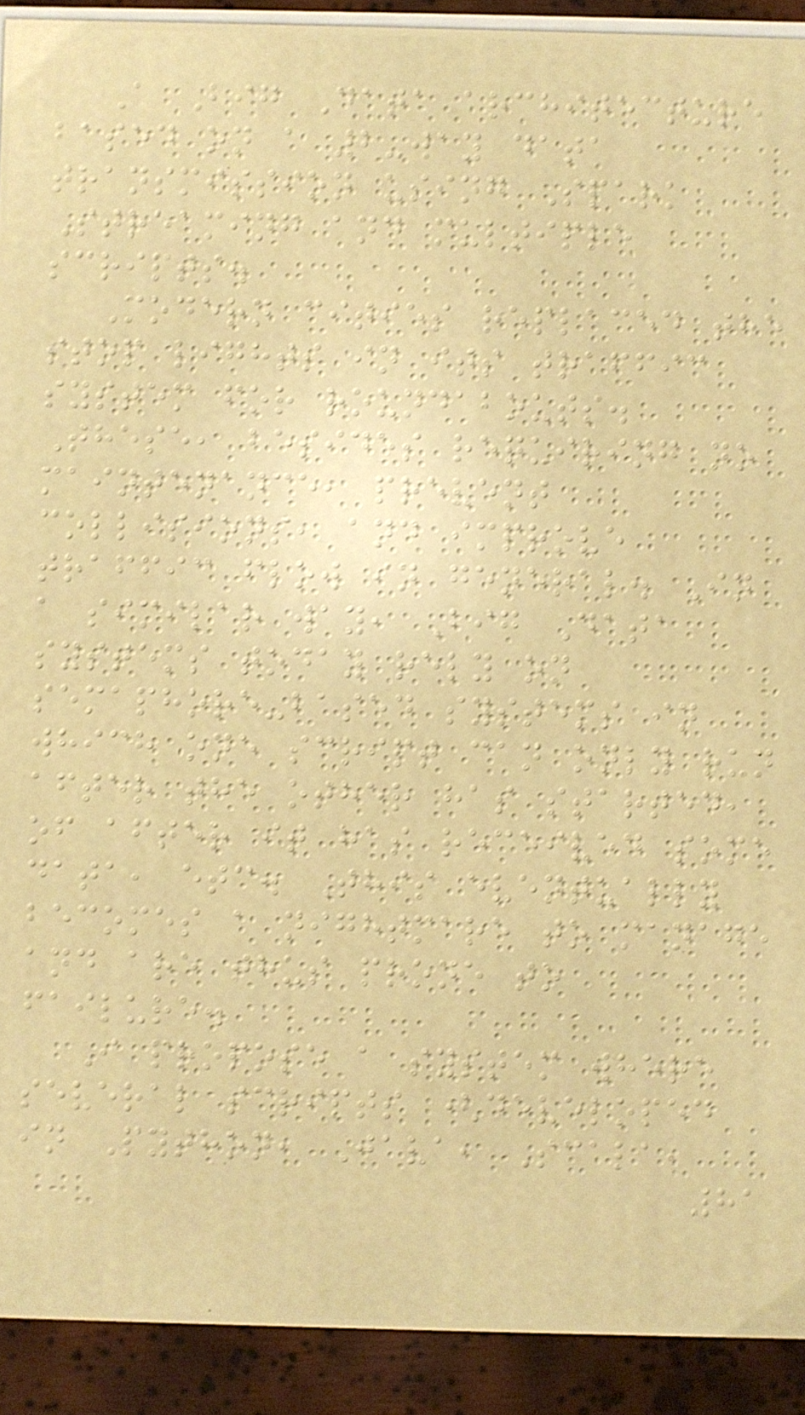A Big Data architecture
based on a 2-way data
transmission using Spark
Streaming and multiple
scripts.
Modern cities replaced the
stop lights in its traffic
system for roundabouts.
These, besides requiring no
maintenance, prevent
collisions, and improve
traffic flow in general. In
a similar way, Big Data
systems today rely on
semaphore-based systems in
which one script can only run
after the other has started,
of after it has received some
data, etc. This eventually
becomes a nightmare to manage
and are thus prone to
failure.
I propose a system where
several scripts (developed
in Python, Java, Scala,
81
